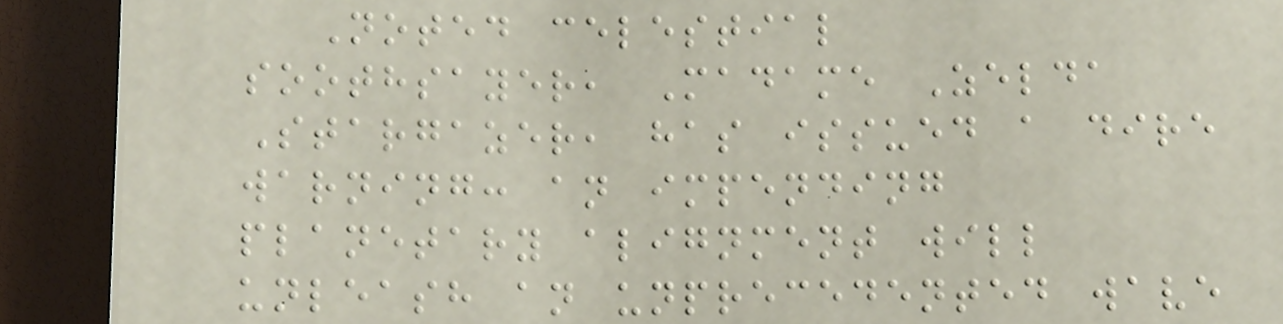Noted celestial
soothsayer, Madame Zelda
Stargazer, has issued a dire
warning: an impending
planetary alignment will
unleash an unprecedented wave
